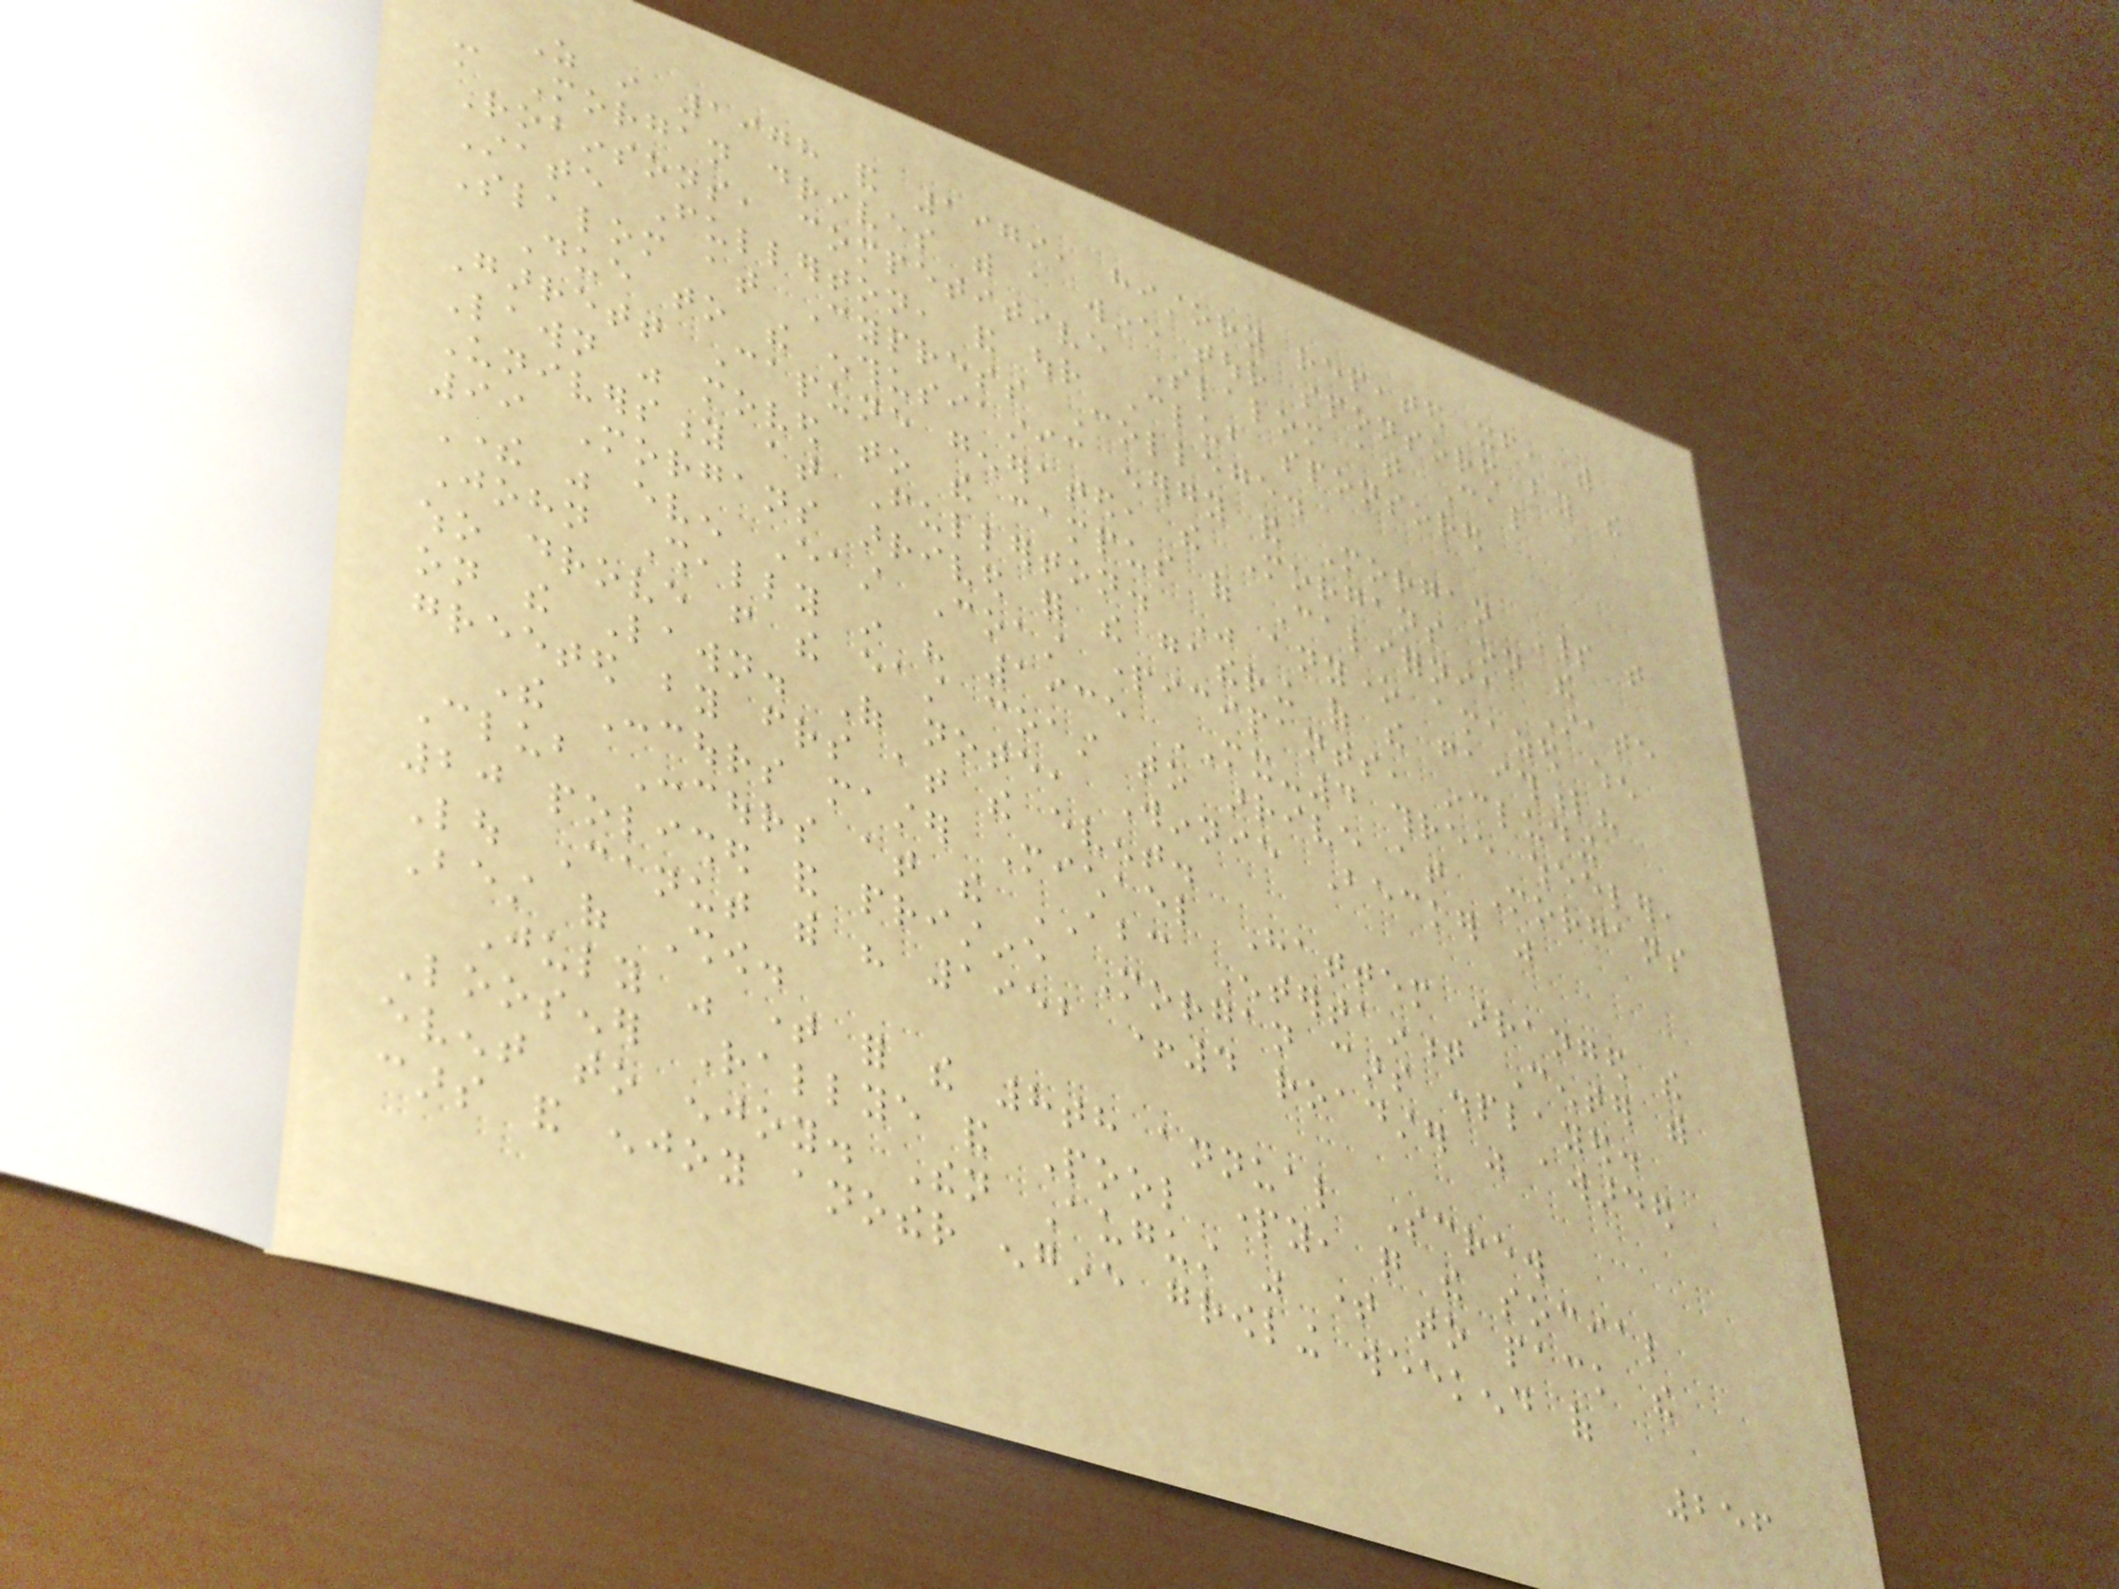As in 1978 and 1979, history repeated itself, with
more Morgan drives with a wine tour sponsored by the
Robinsons, competitive Slalom at Cal
State Fullerton, and our Club sponsored
Slalom at Cypress College.
Due to the enthusiastic energy and Morgan Spirit that
Garrett Capune generated, the Morgans on the
Lawn was moved to the campus of California State
University at Fullerton. Was anyone amazed when
99 Morgans arrived for the gathering of the faithful?
There was even East Coast participants, including
John Sheally in his 1935 MX-4 three wheeler,
who drove from the east coast to arrive at Morgans
on the Lawn. Of note, Winnie Becker was
greeted by friends at the event.
The Concours master Michael Hattem arranged the
Club Concours at the ABC Entertainment Center with
20 polished and pristine Morgan cars displayed.
Lou Canut with his 1952 +4 roadster was awarded
Best of Show.
July was time for the 8th annual Screw
Loosener Rallye and Pool party, quite the social
event to enjoy. Then August was time to pack the
cars and enjoy another engine growling weekend of
256
